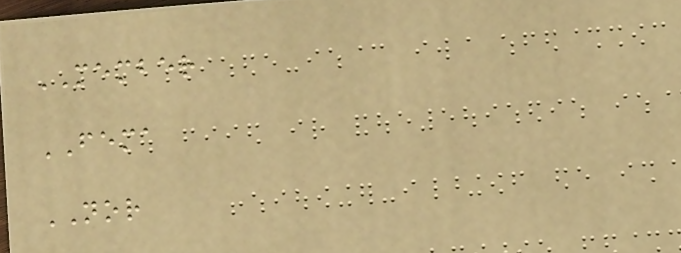MEMBER
FEMA
NOR
